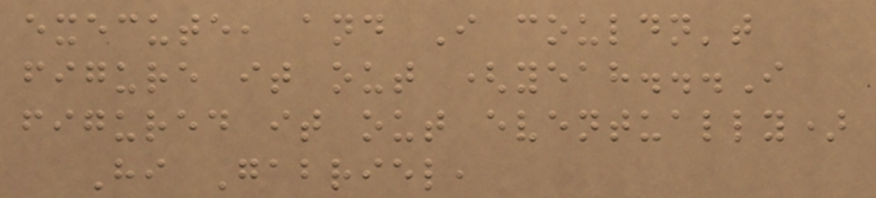execute, and I couldn't
figure it out (yeah...I
figured it out eventually)
Hi Gabriel,
